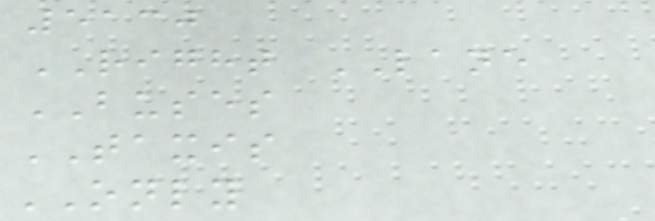5130
RIGHT LANE
BUSES
TAXIS
ONLY
